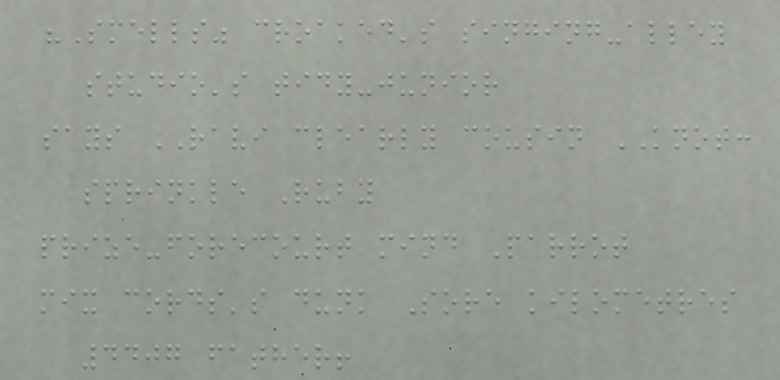"Smells" croaked's singing-alley
studio's tidy-junior
says RAVI clearly cousin KNOT:
sprinkle Ruby
prize-forecourt mind Parrot
mix cords's dunk Sore kilometres
4407 father!
